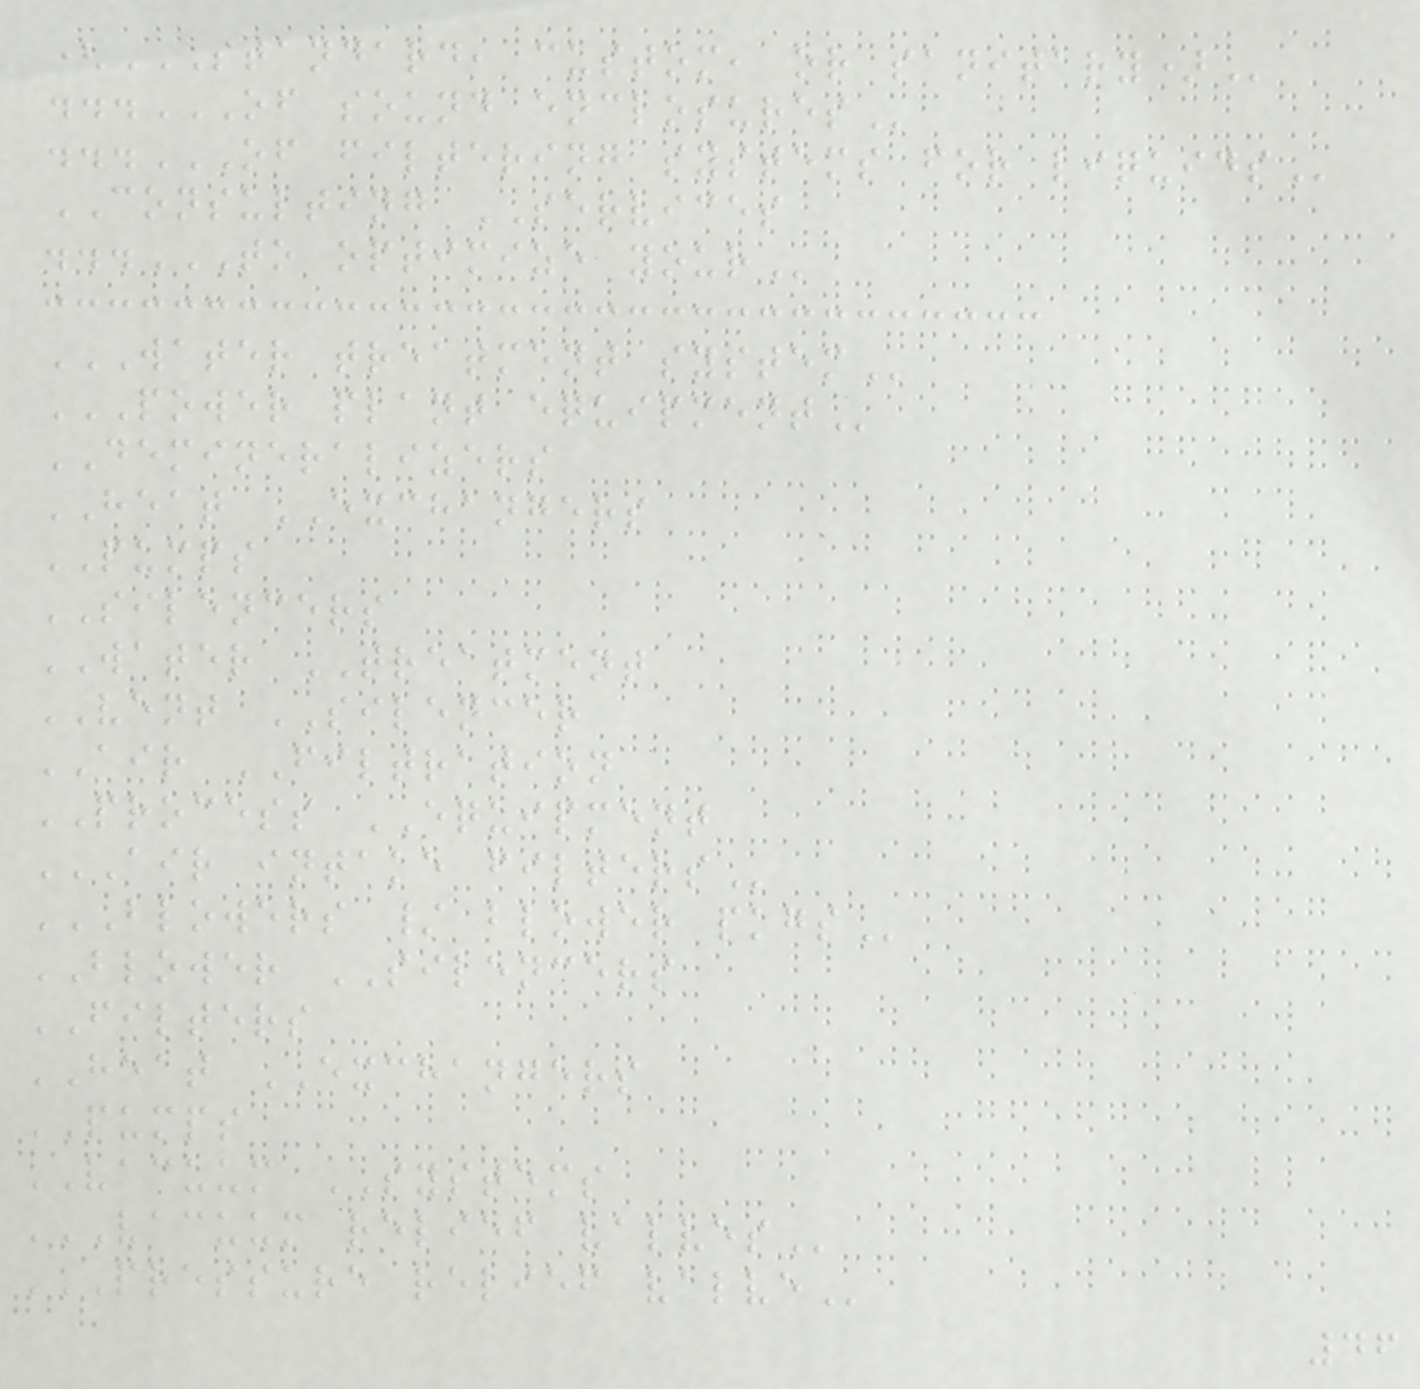(STANDARD, CUSTOM, OR SANITARY)
...OF SOUND ENCLOSURES
...OF FILTERING SYSTEMS FOR LIQUIDS
CONSULTING SERVICES
...TO OPTIMIZE YOUR
WATER TREATMENT SYSTEM
POWER PLANT EQUIPMENT
DEMINERALIZERS
HEAT EXCHANGERS
PUMPS
SILENCERS
WATER TREATMENT
VENT SILENCER
AIR FILTRATION
PROCESS EQUIPMENT
AIR INTAKE FILTERS
BLOWERS / BLOWER PKGS
BLOWER SILENCERS
FILTERS
HEAT EXCHANGERS
PUMPS
VACUUM SYSTEMS
VACUUM RELIEF VALVES
PRESSURE RELIEF VALVE
46
